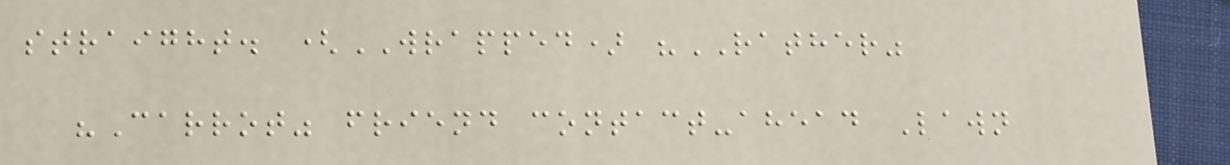straight. (WRAPPED) "RATHER"
"Carrot" friend contact-ahead Lawn
